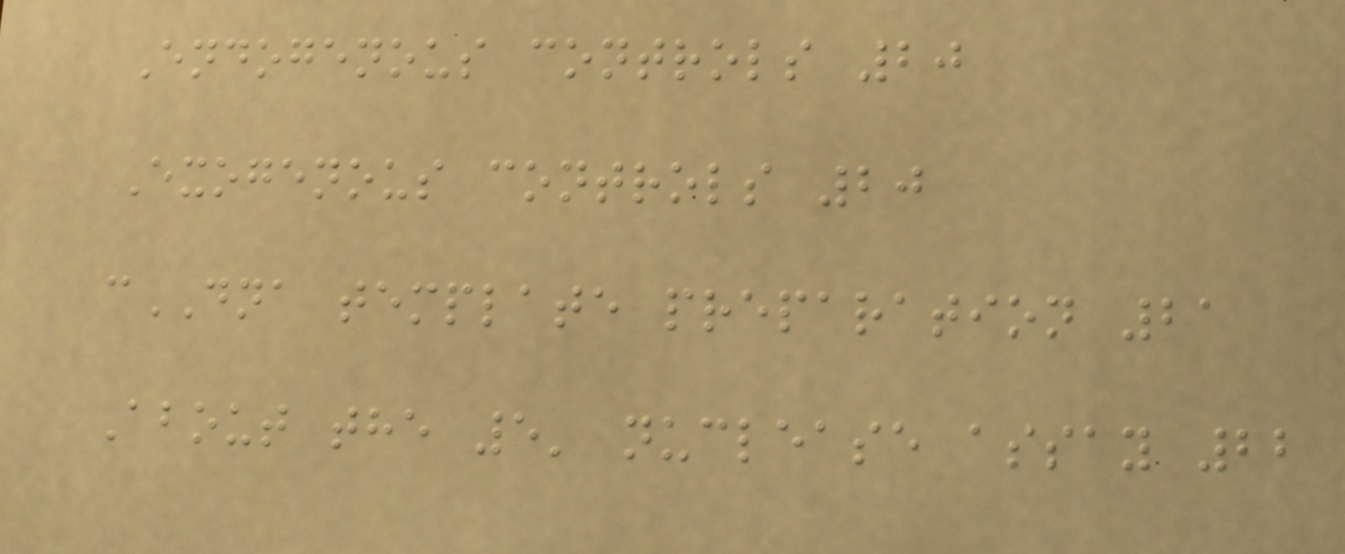Endogenous controls 20
Exogenous controls 20
cDNA template preparation 21
About the 5' nuclease assay 22
